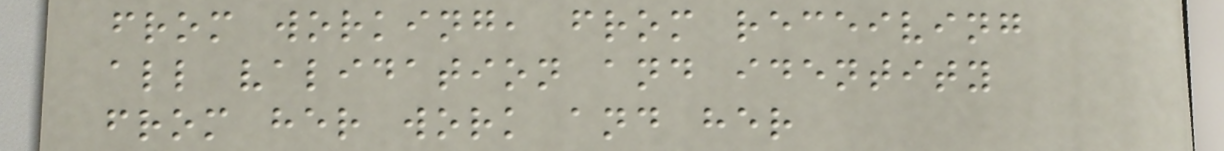from working, from receiving
all validation and identity
from her work and her
